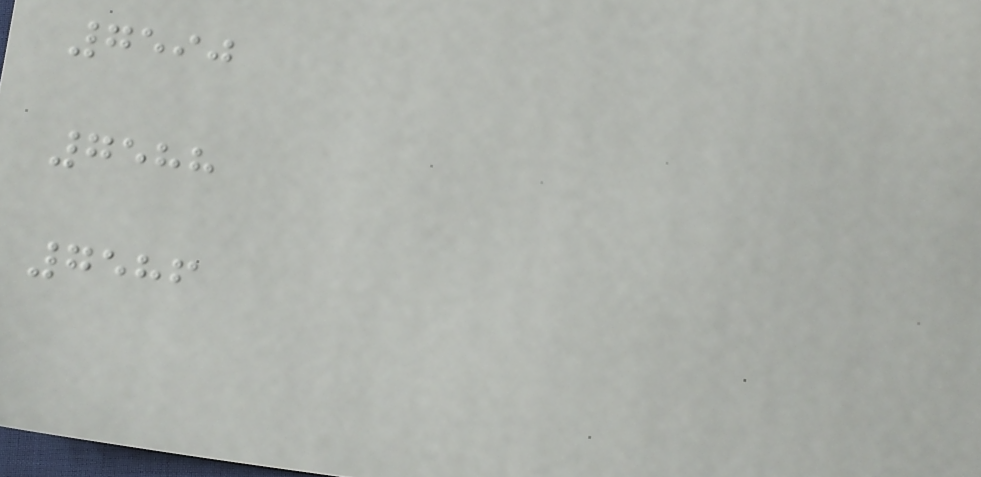7590
7588
7586
